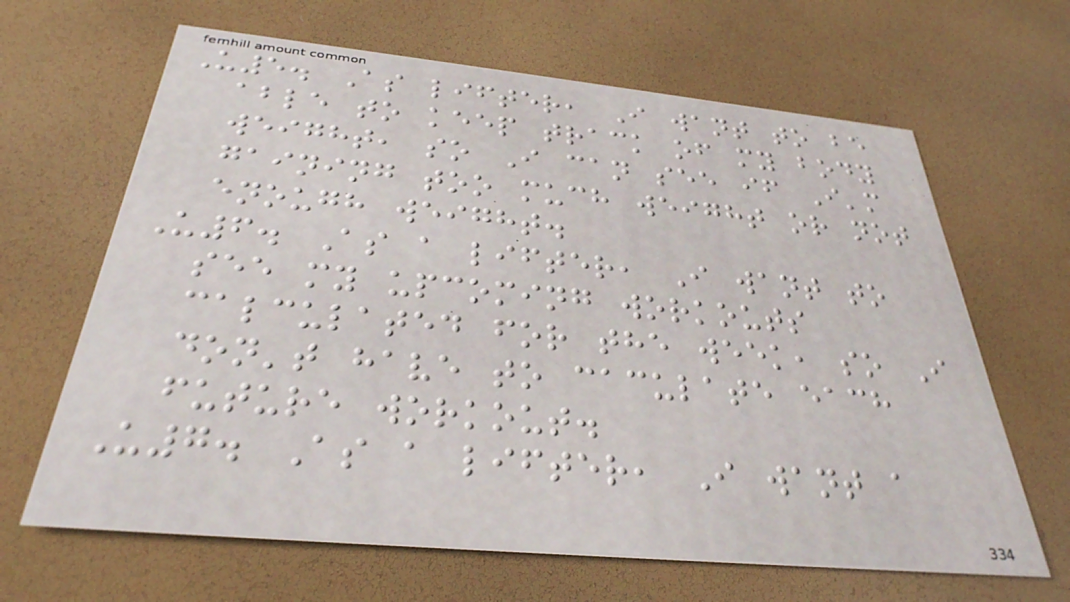U5. As lifter, I want to be
able to keep track of my body
weight, so I can see if I'm
gaining too much weight or not
enough weight.
U6. As a lifter, I want to
see my upcoming workouts
calculated for the week, so I
don't have to caculate each
future workout.
U7. As a lifter, I want a
